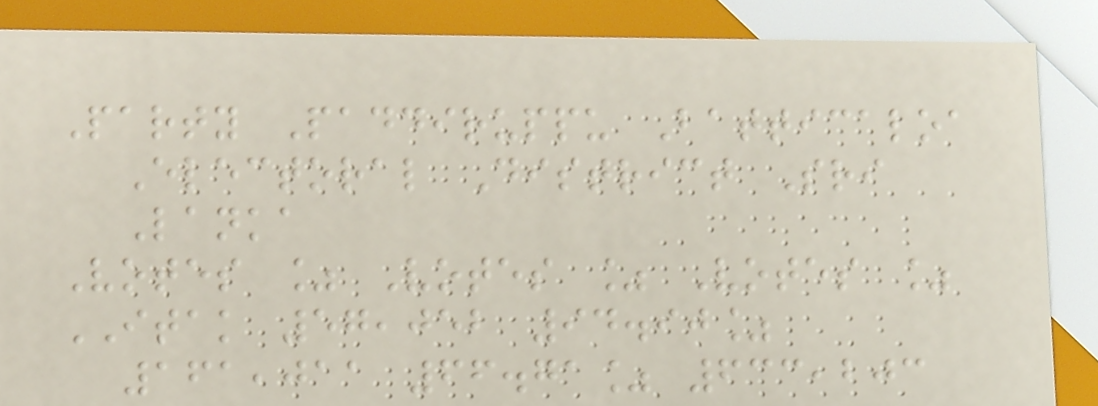Party Paddiruppu Batticaloa
Electoral District Sri
Lanka
Votes % Votes % Votes %
ITAK 57,052 94.90%
161,011 66.71% 633,203
